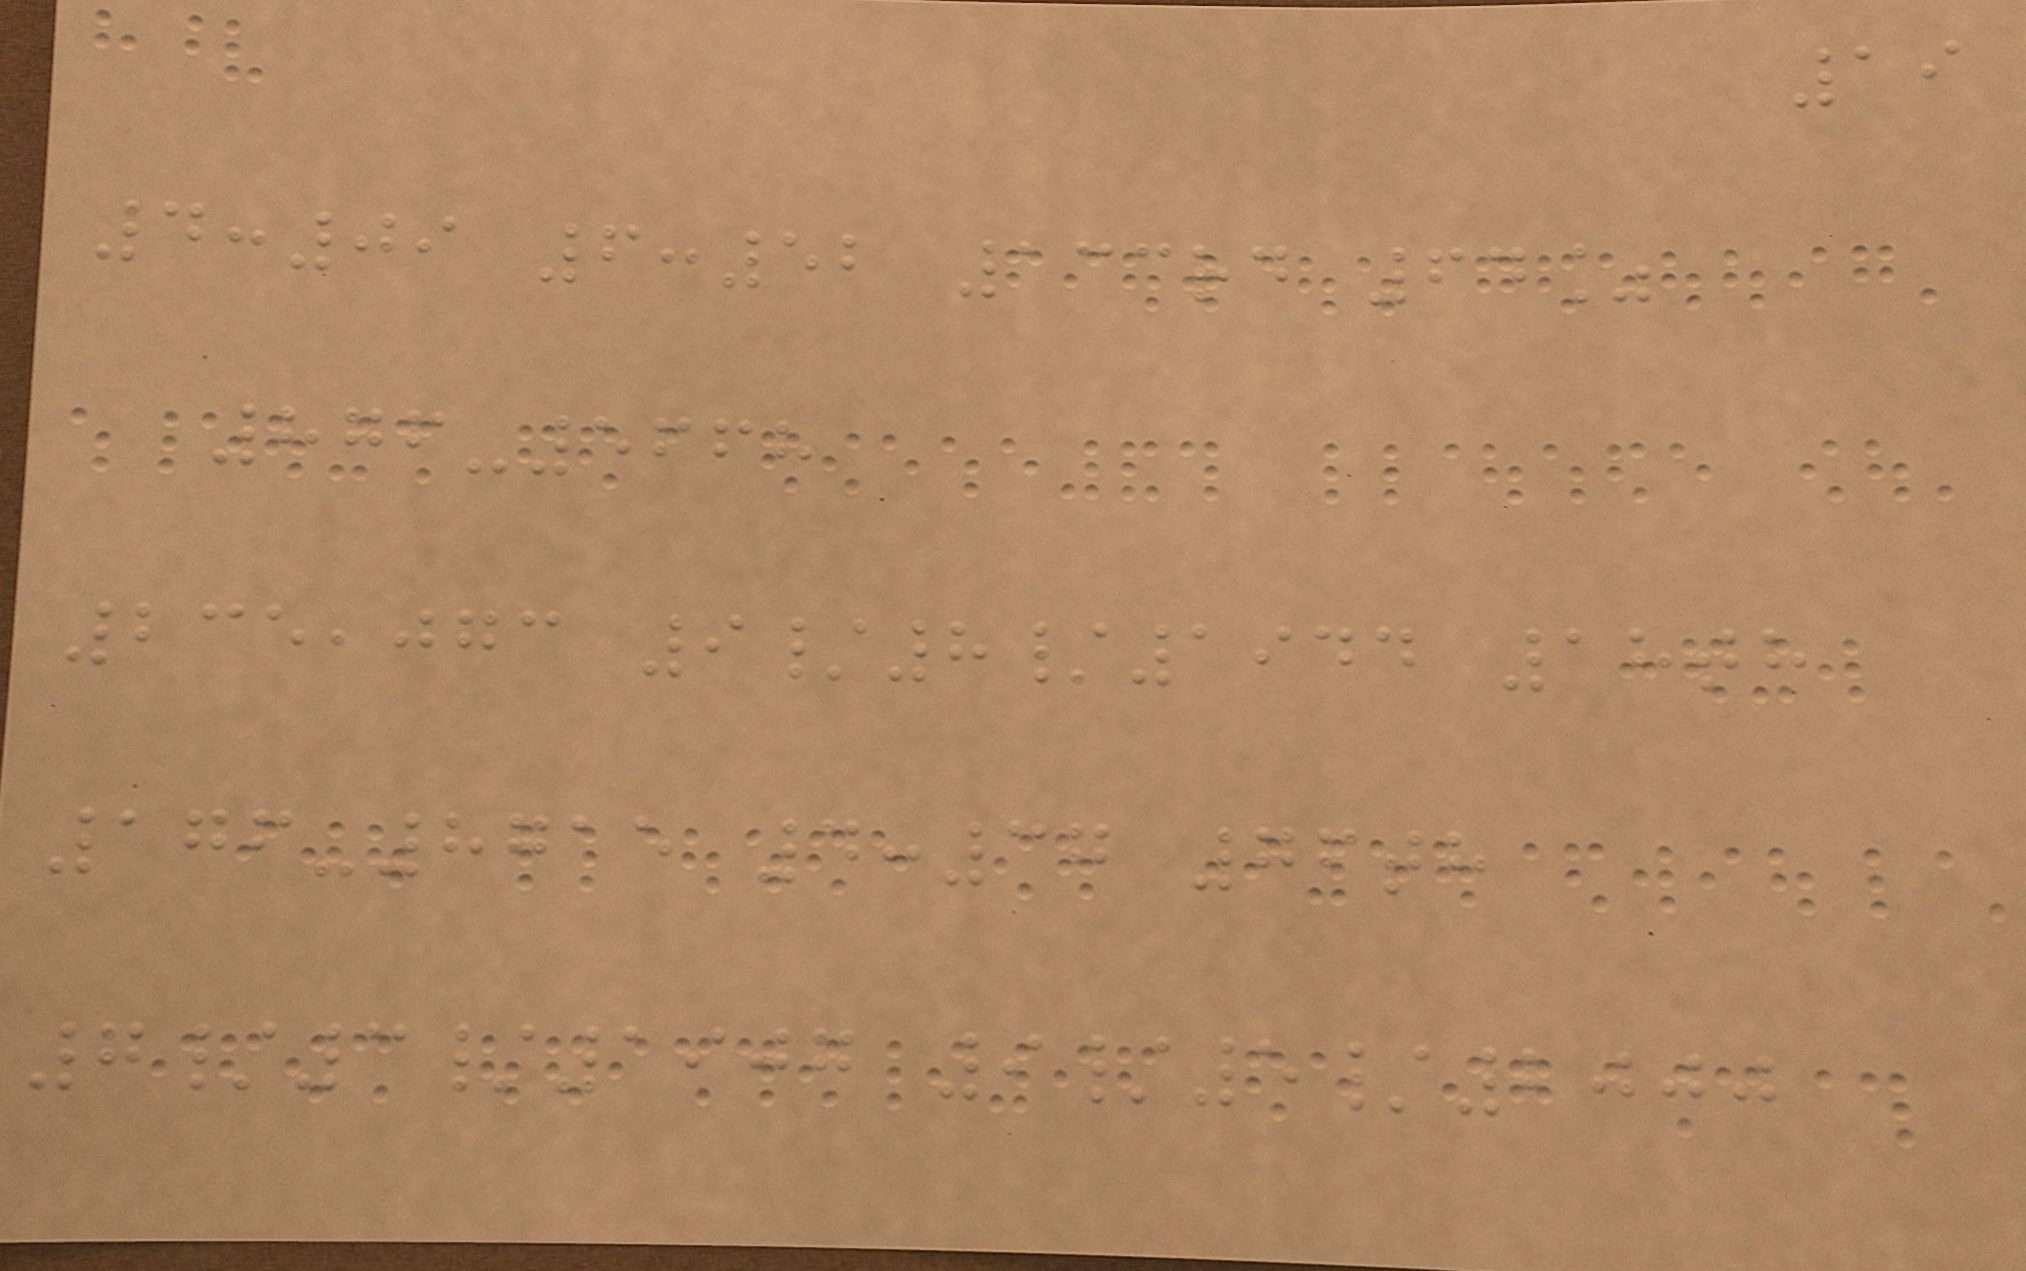19
4:09 6:52 133rd 64%
876-5668
235,073 9/8/1944 18th
176-8715 4:37 76th
7/3/1907 9/5/2000
